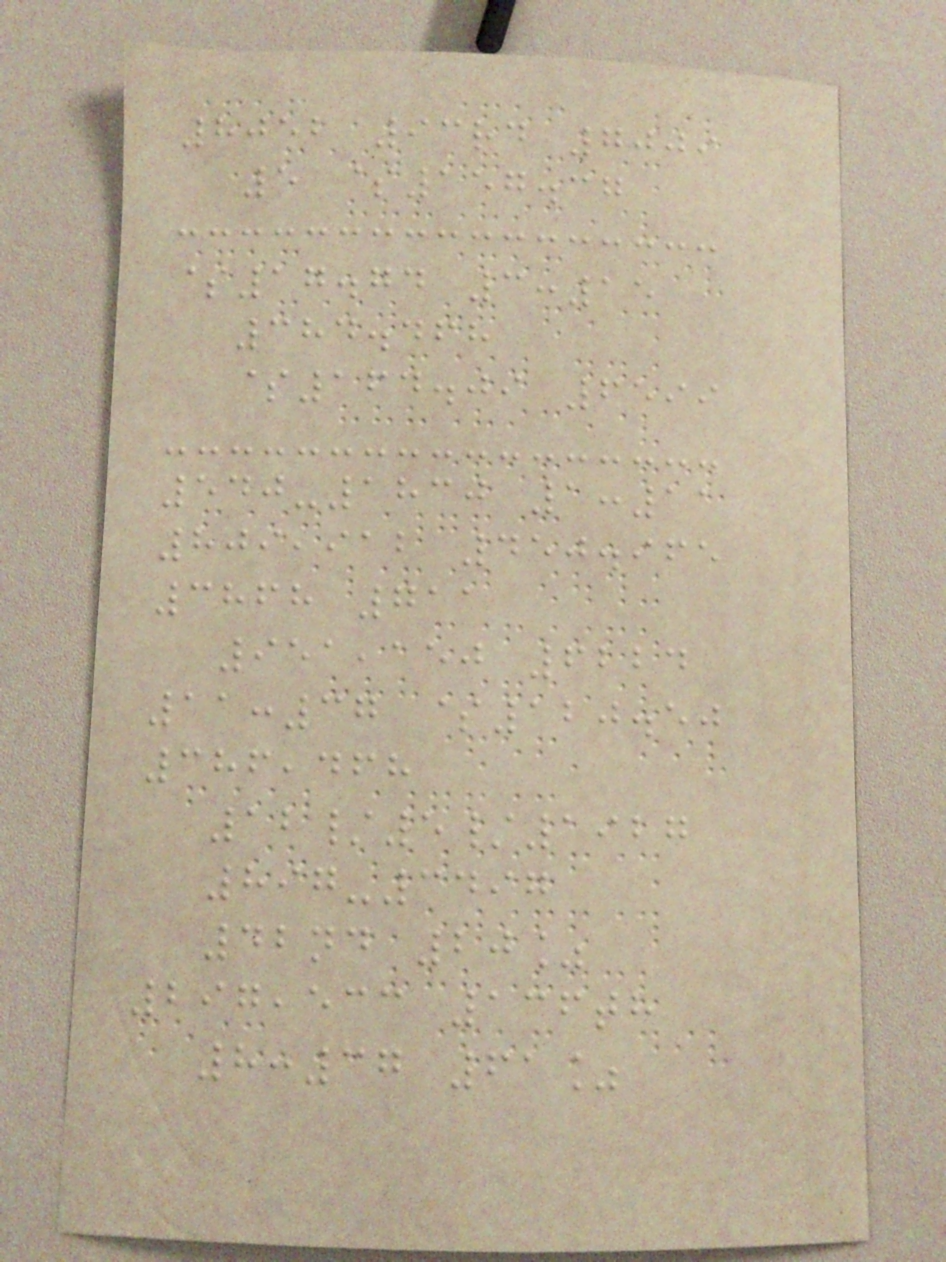8052 93rd 7009
5 $157.37
$17.74 3:15
384.468
$164.09 6599
540-1830 1:11
809,912 450.965
3868 711
951,150 6224
11:37 $120.50
386,468
12/5/1927
897-3497
42nd 20%
297,533 136th
8:37 61%
